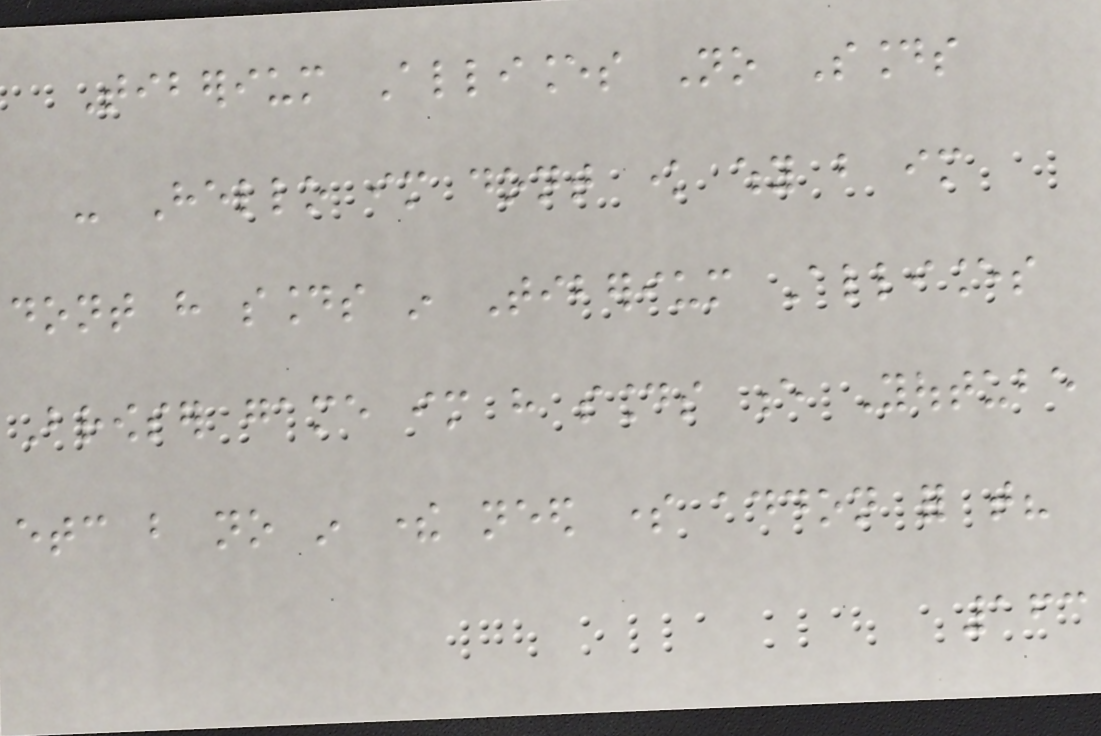Tiberium Alliances No Sounds
- Hello im dont know why but im
dont have sounds in Tiberium Alliances
Browser game im have sounds e Youtube
etc but no in there need some addon for that?
163
